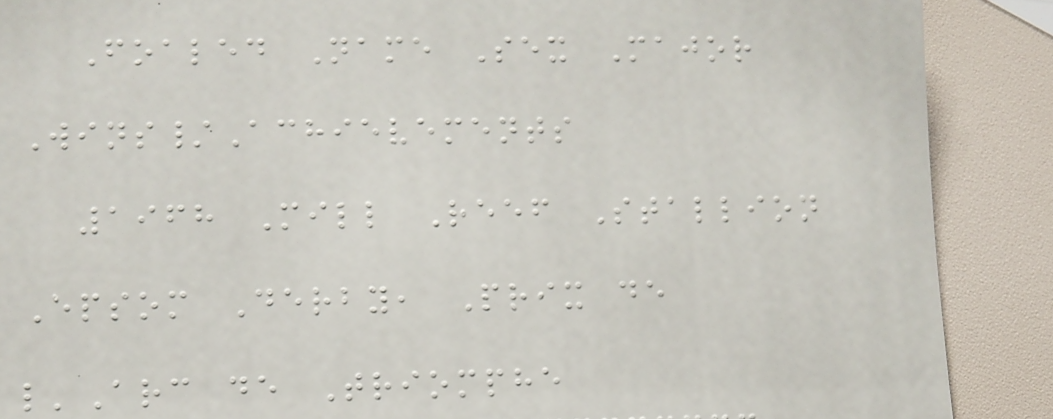Foaled Name Sex Major
Wins/Achievements
1968 Mill Reef Stallion
Epsom Derby, Prix de
l'Arc de Triomphe
